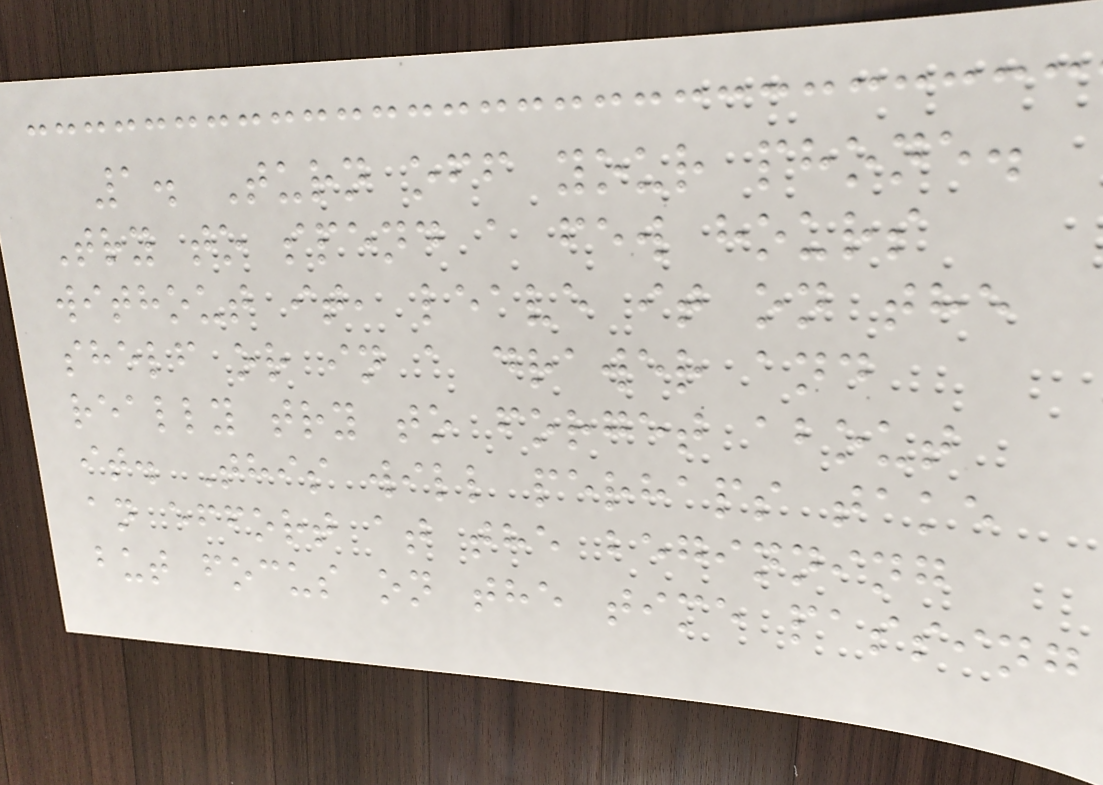1. Turn off your phone.
Try to spend a few hours
without it, leave it on the
shelf or in a drawer and
really try to forget about
it. This will perhaps take
an effort at the beginning
but focus on the time passing
